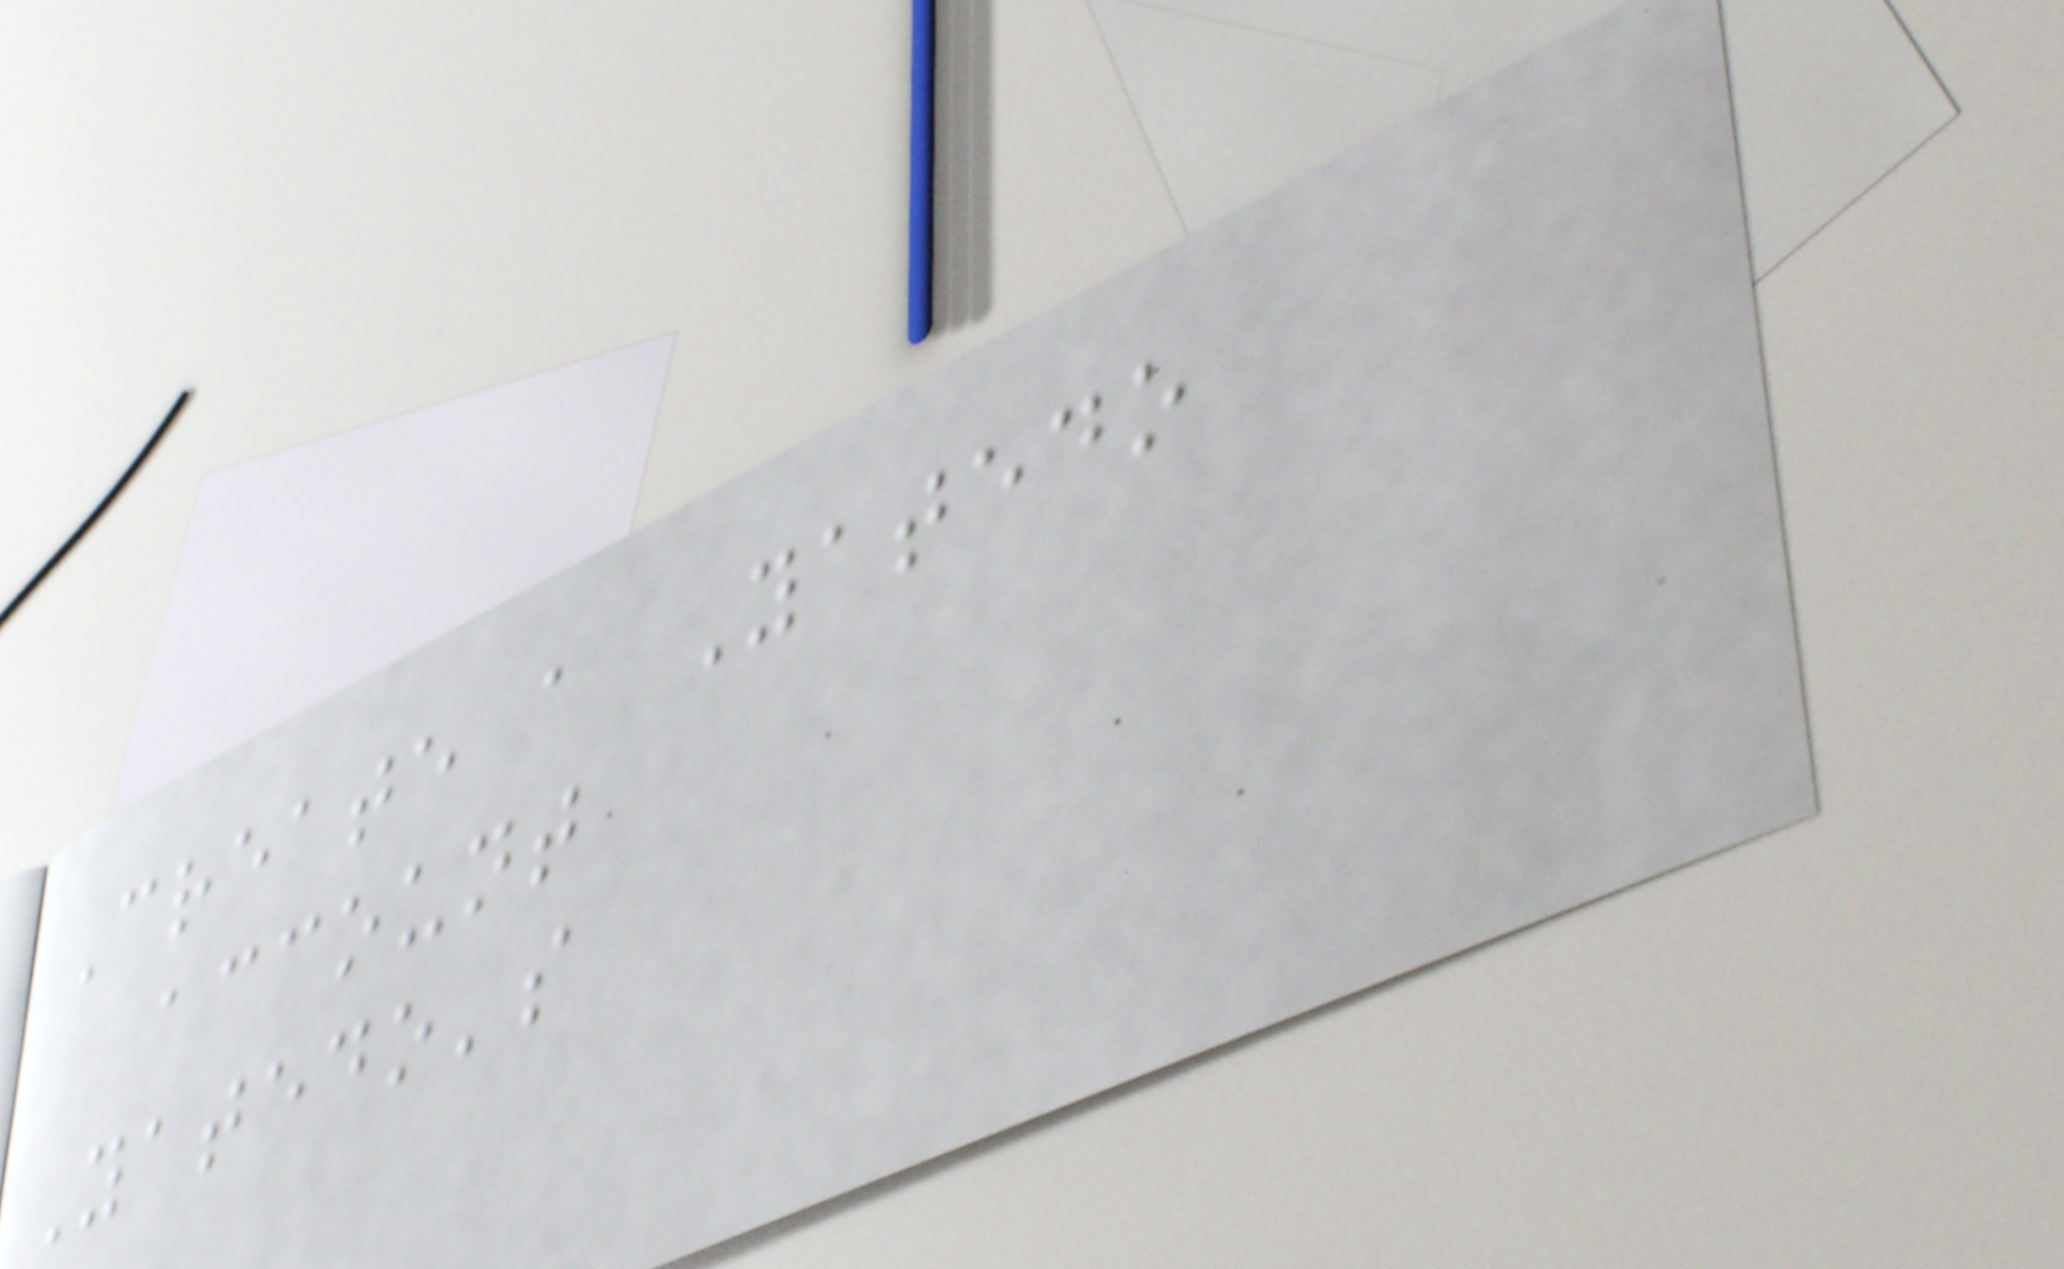Create a Yatedo
account
Yatedo's
